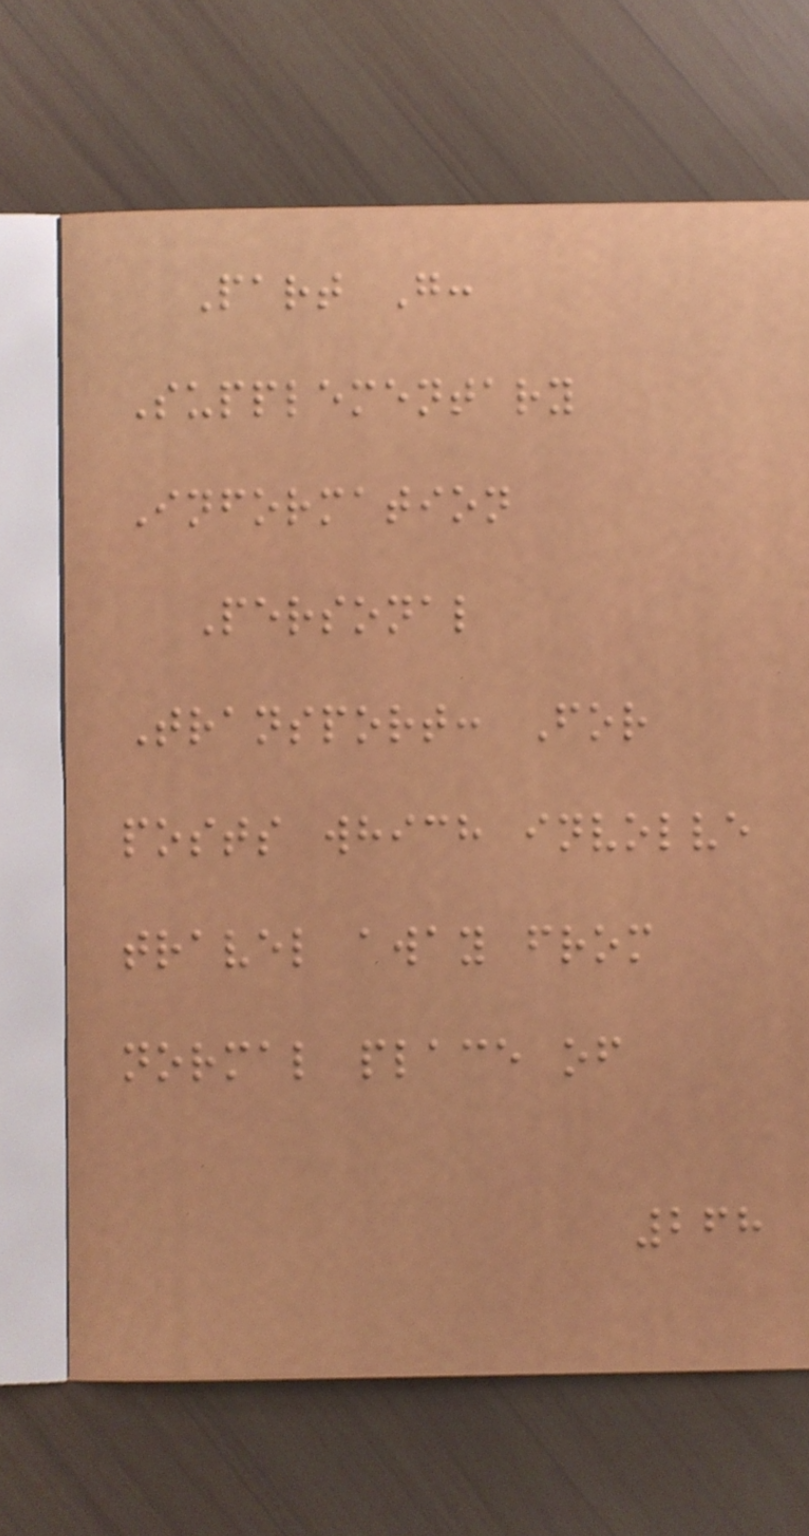Part G:
Supplementary
Information
Personal
Transport: For
posts which involve
travel away from
normal place of
268
